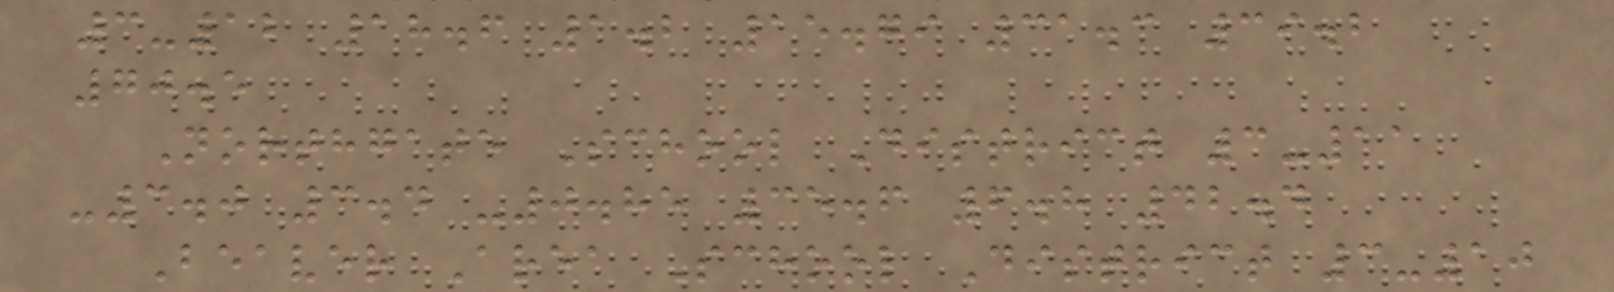3-12 18.6 1.2 15.79 31.3 39.2
70.5
Northgate School District 3-11
-3.0 3.4 -0.85 35.6 6.8 42.4
Beaver Area School District 3-10
